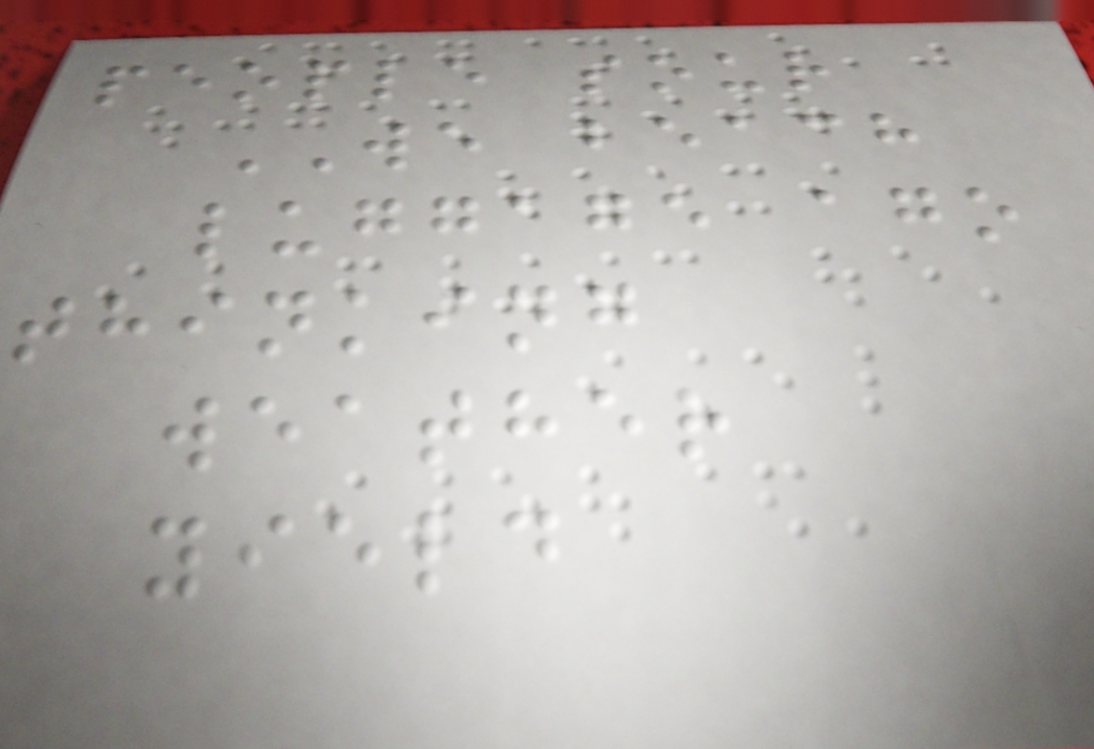people sour
WE beach
luggage ago
thinking
weather
yield
